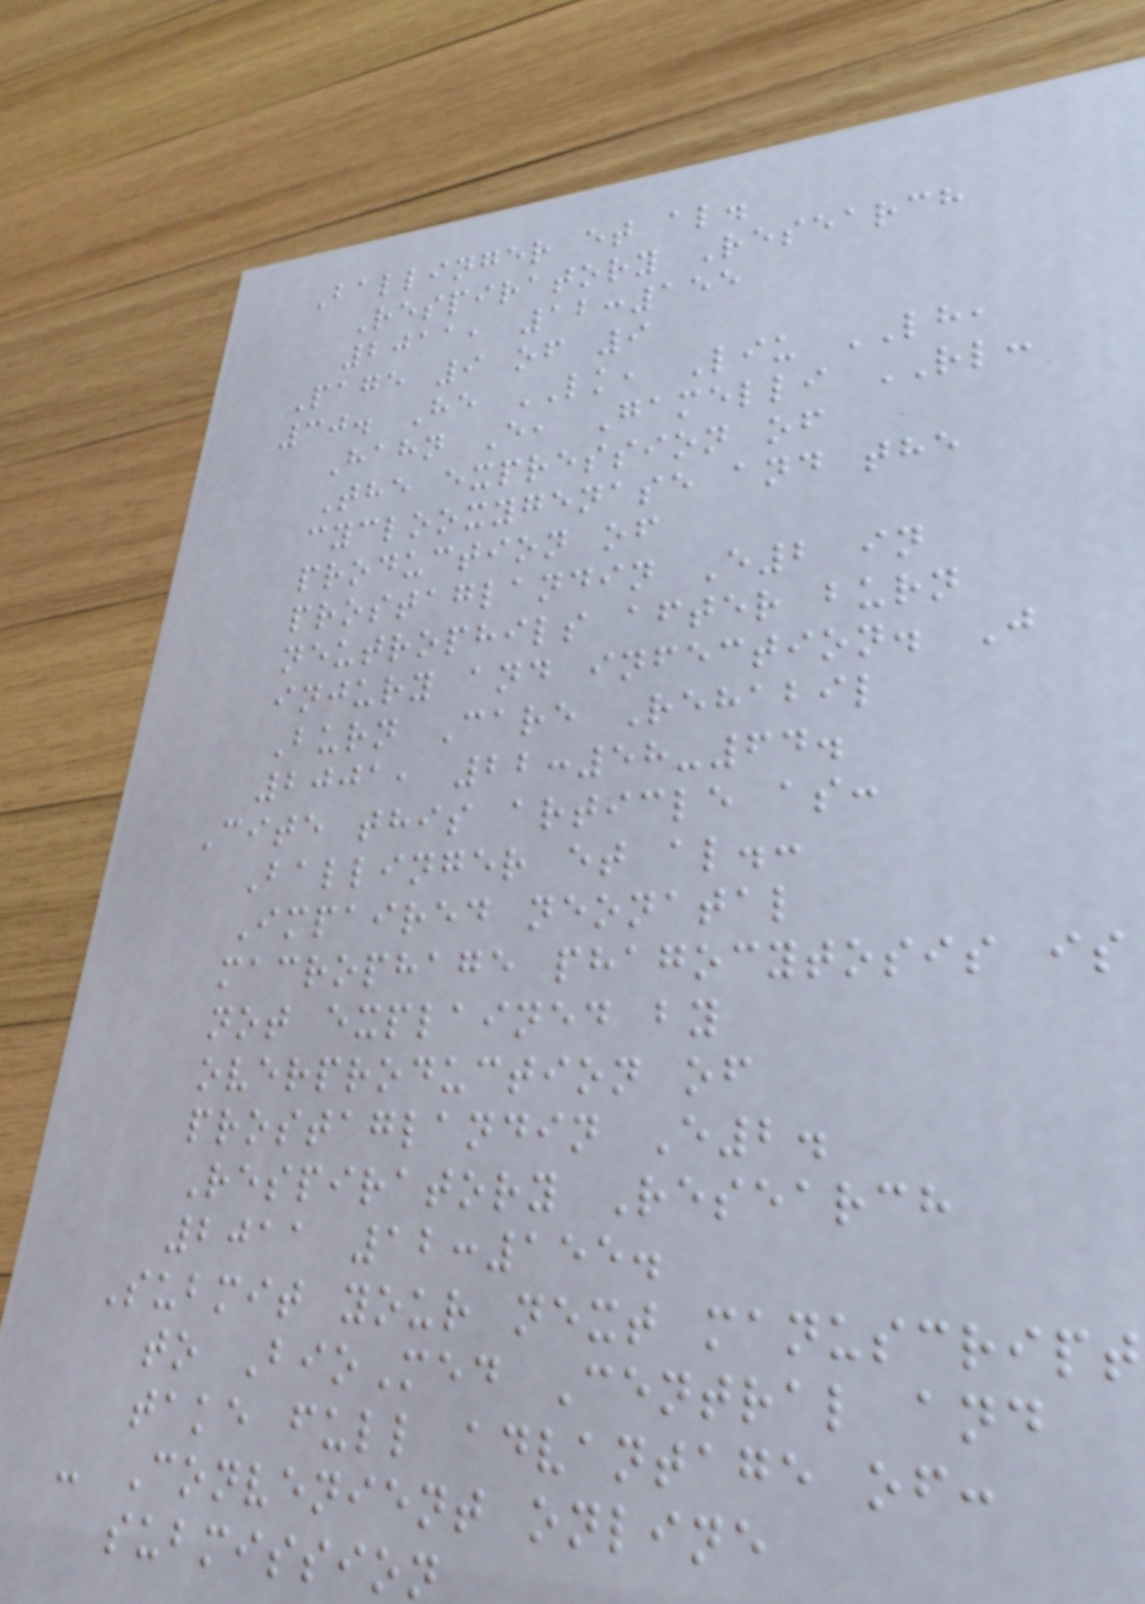Ballinger et al.
Respiratory Research
2011, 12:155
Page 9 of 9
30. He LK, Liu LH,
Hahn E, Gamelli RL:
The expression of
cyclooxygenase and the
production of
prostaglandin E2 in
neutrophils after burn
injury and infection. J
Burn Care Rehabil
2001, 22:58-64.
Cite this article as:
Ballinger et al.:
Impaired neonatal
macrophage phagocytosis is
not explained by
overproduction of
prostaglandin E2.
Respiratory Research
2011 12:155.
Submit your next manuscript
to BioMed Central and
take full advantage of:
- Convenient online
submission
